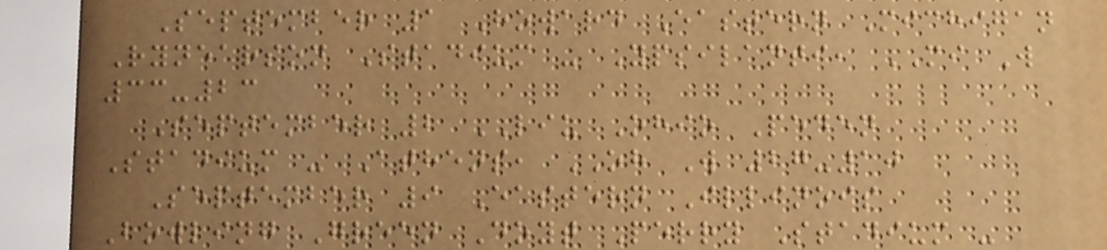September 1 Howard Eastern Michigan
Rynearson Stadium - Ypsilanti, MI W
33-23
September 2 LIU Ohio Peden
Stadium - Athens, OH W 27-10
September 9 Eastern Illinois
Bowling Green Doyt Perry Stadium -
